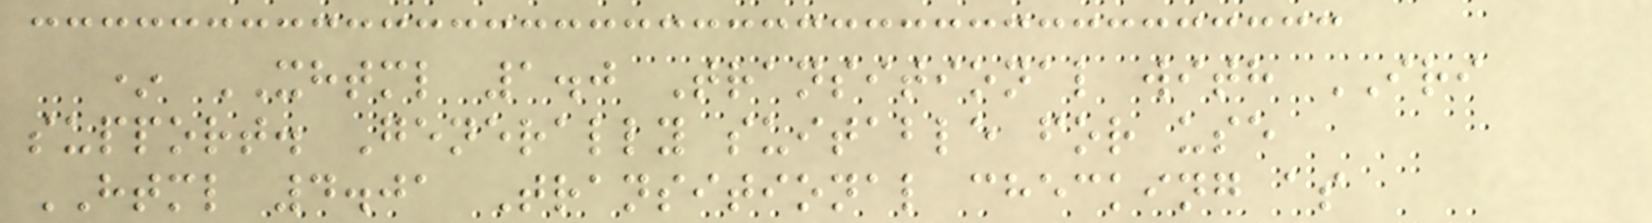* XHTML 1.0 Transitional with IRI
support. Generally suitable for use
HTML 4.01 Transitional checking as
